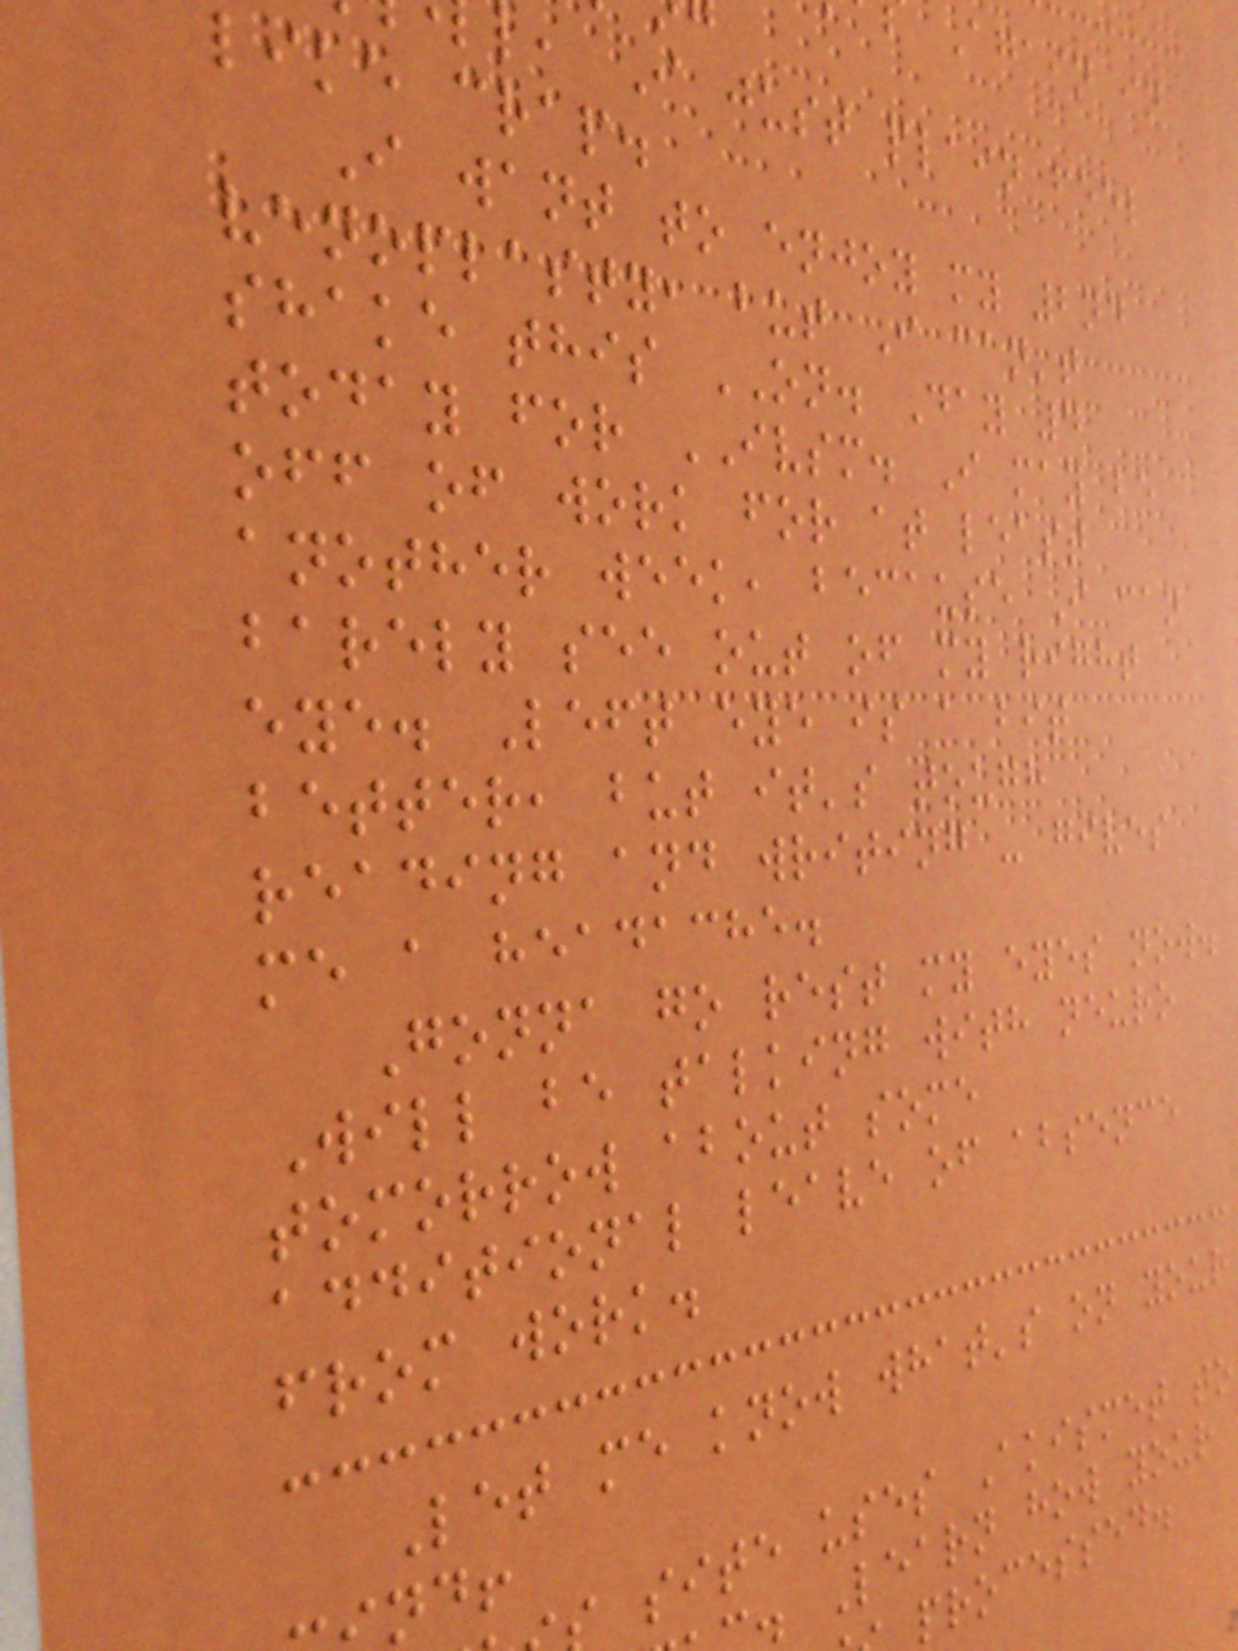Again in
l, I just plain feel
like crap.
I want to enjoy my 2nd
venoplasty, but I can't
shake this ON. Day 4
today for IVSM. I may be
off of work for at least
another week, because I can
barely see out of my right
eye. Left eye is a bit
better, but it's tough
reading and writing - gives
me a headache.
Gonna go rest my eyes now.
Will be talking with neuro
tomorrow about some
additional leave of absence
from work.
Let me know what's on your
site uses Akismet to
. Learn how your
processed.
